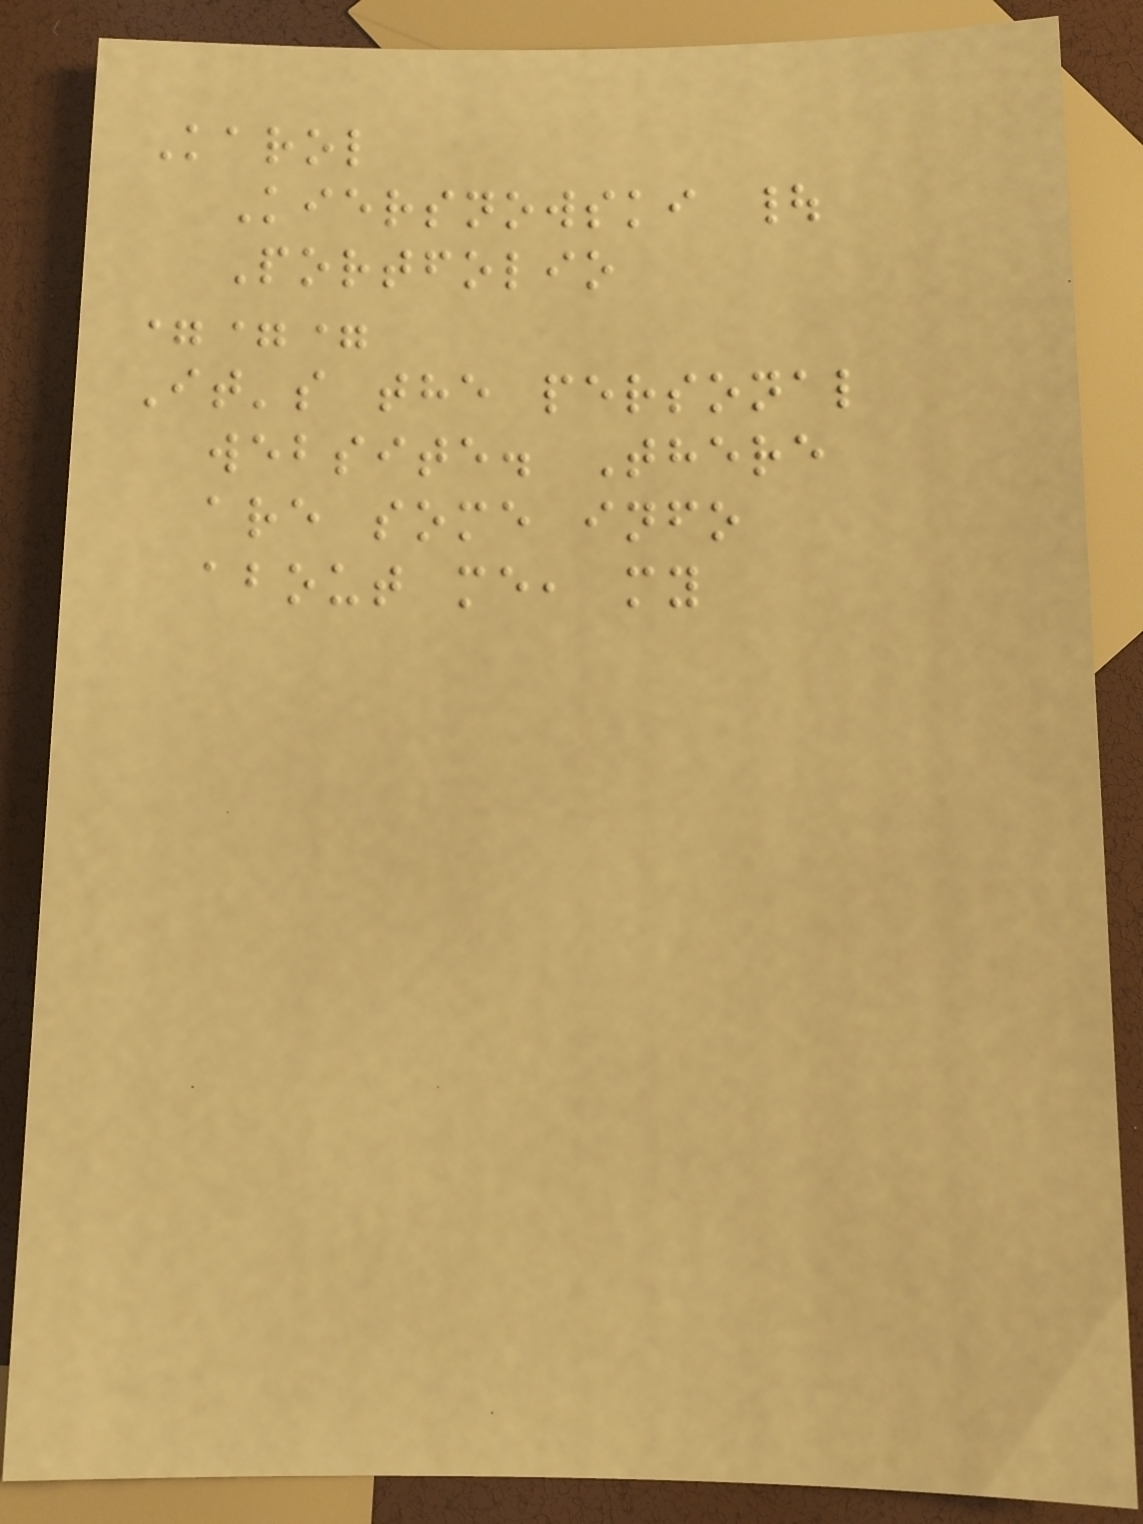Karol
Kiersnowski |
Portfolio
===
It's the personal
website. There
are some info
about me, my
